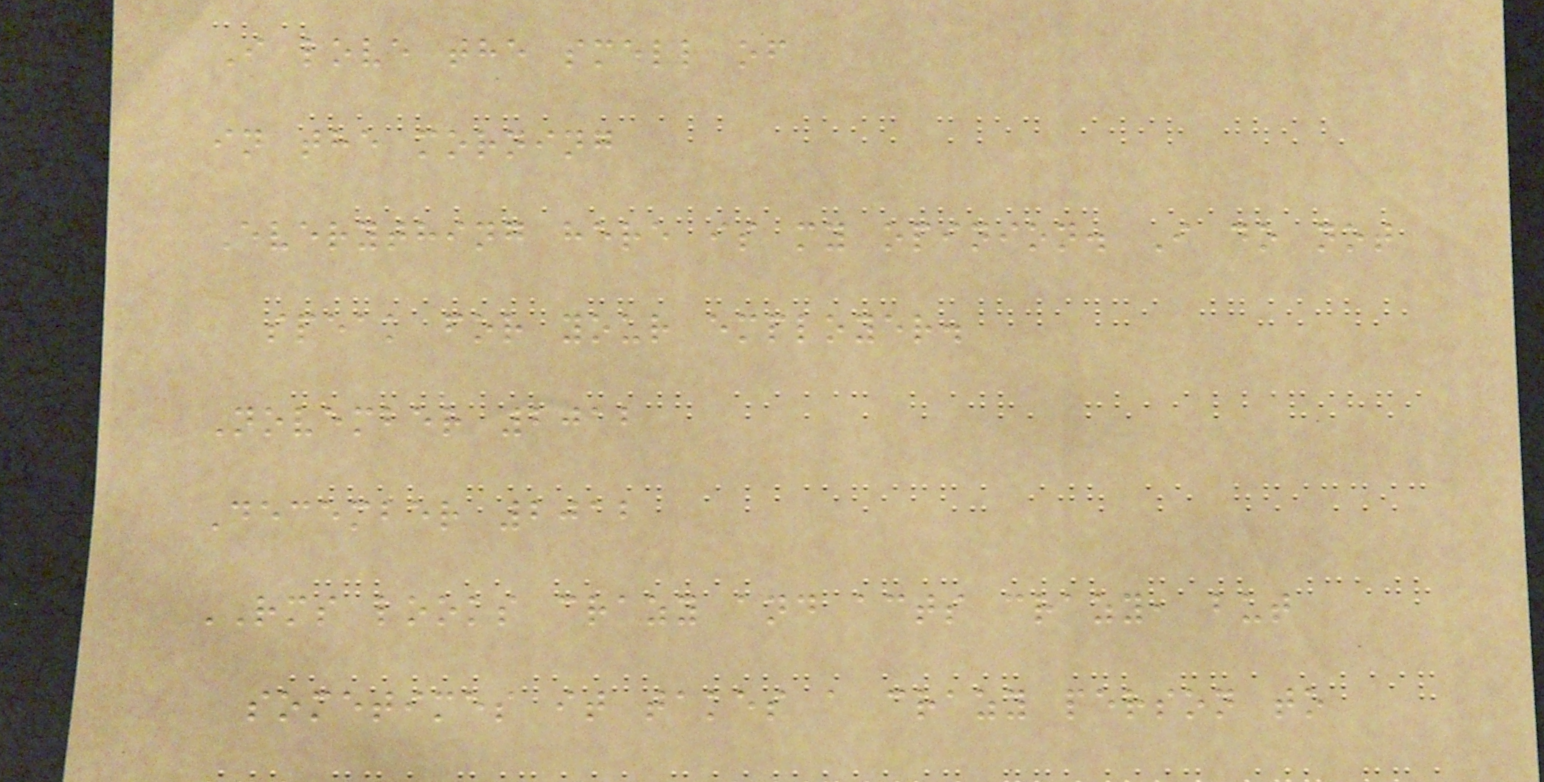I love the smell of
in the morning
Everything here is my opinion. I do not
speak for your employer.
November 2012
December 2012
RMS looks crazy and acts crazy, but
sometimes it takes a crazy person to
